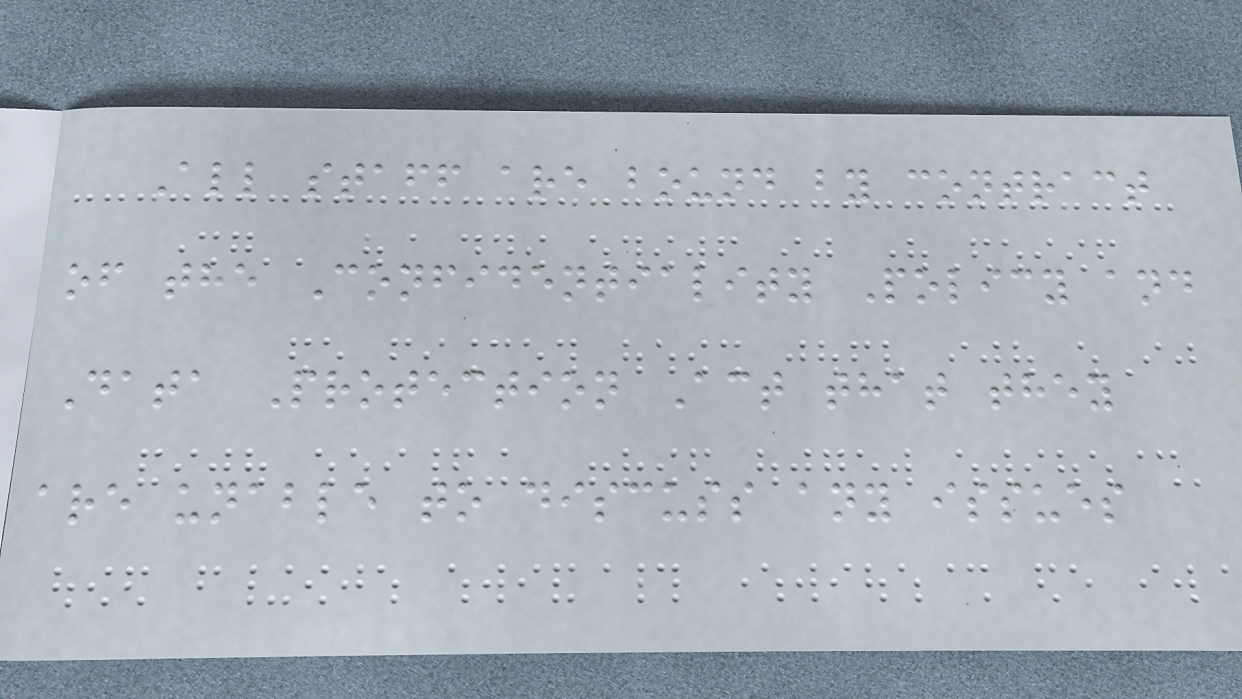All staff are bound by contract
of the Confidentiality Policy and
Data Protection Act that they
are unable to discuss any issues
